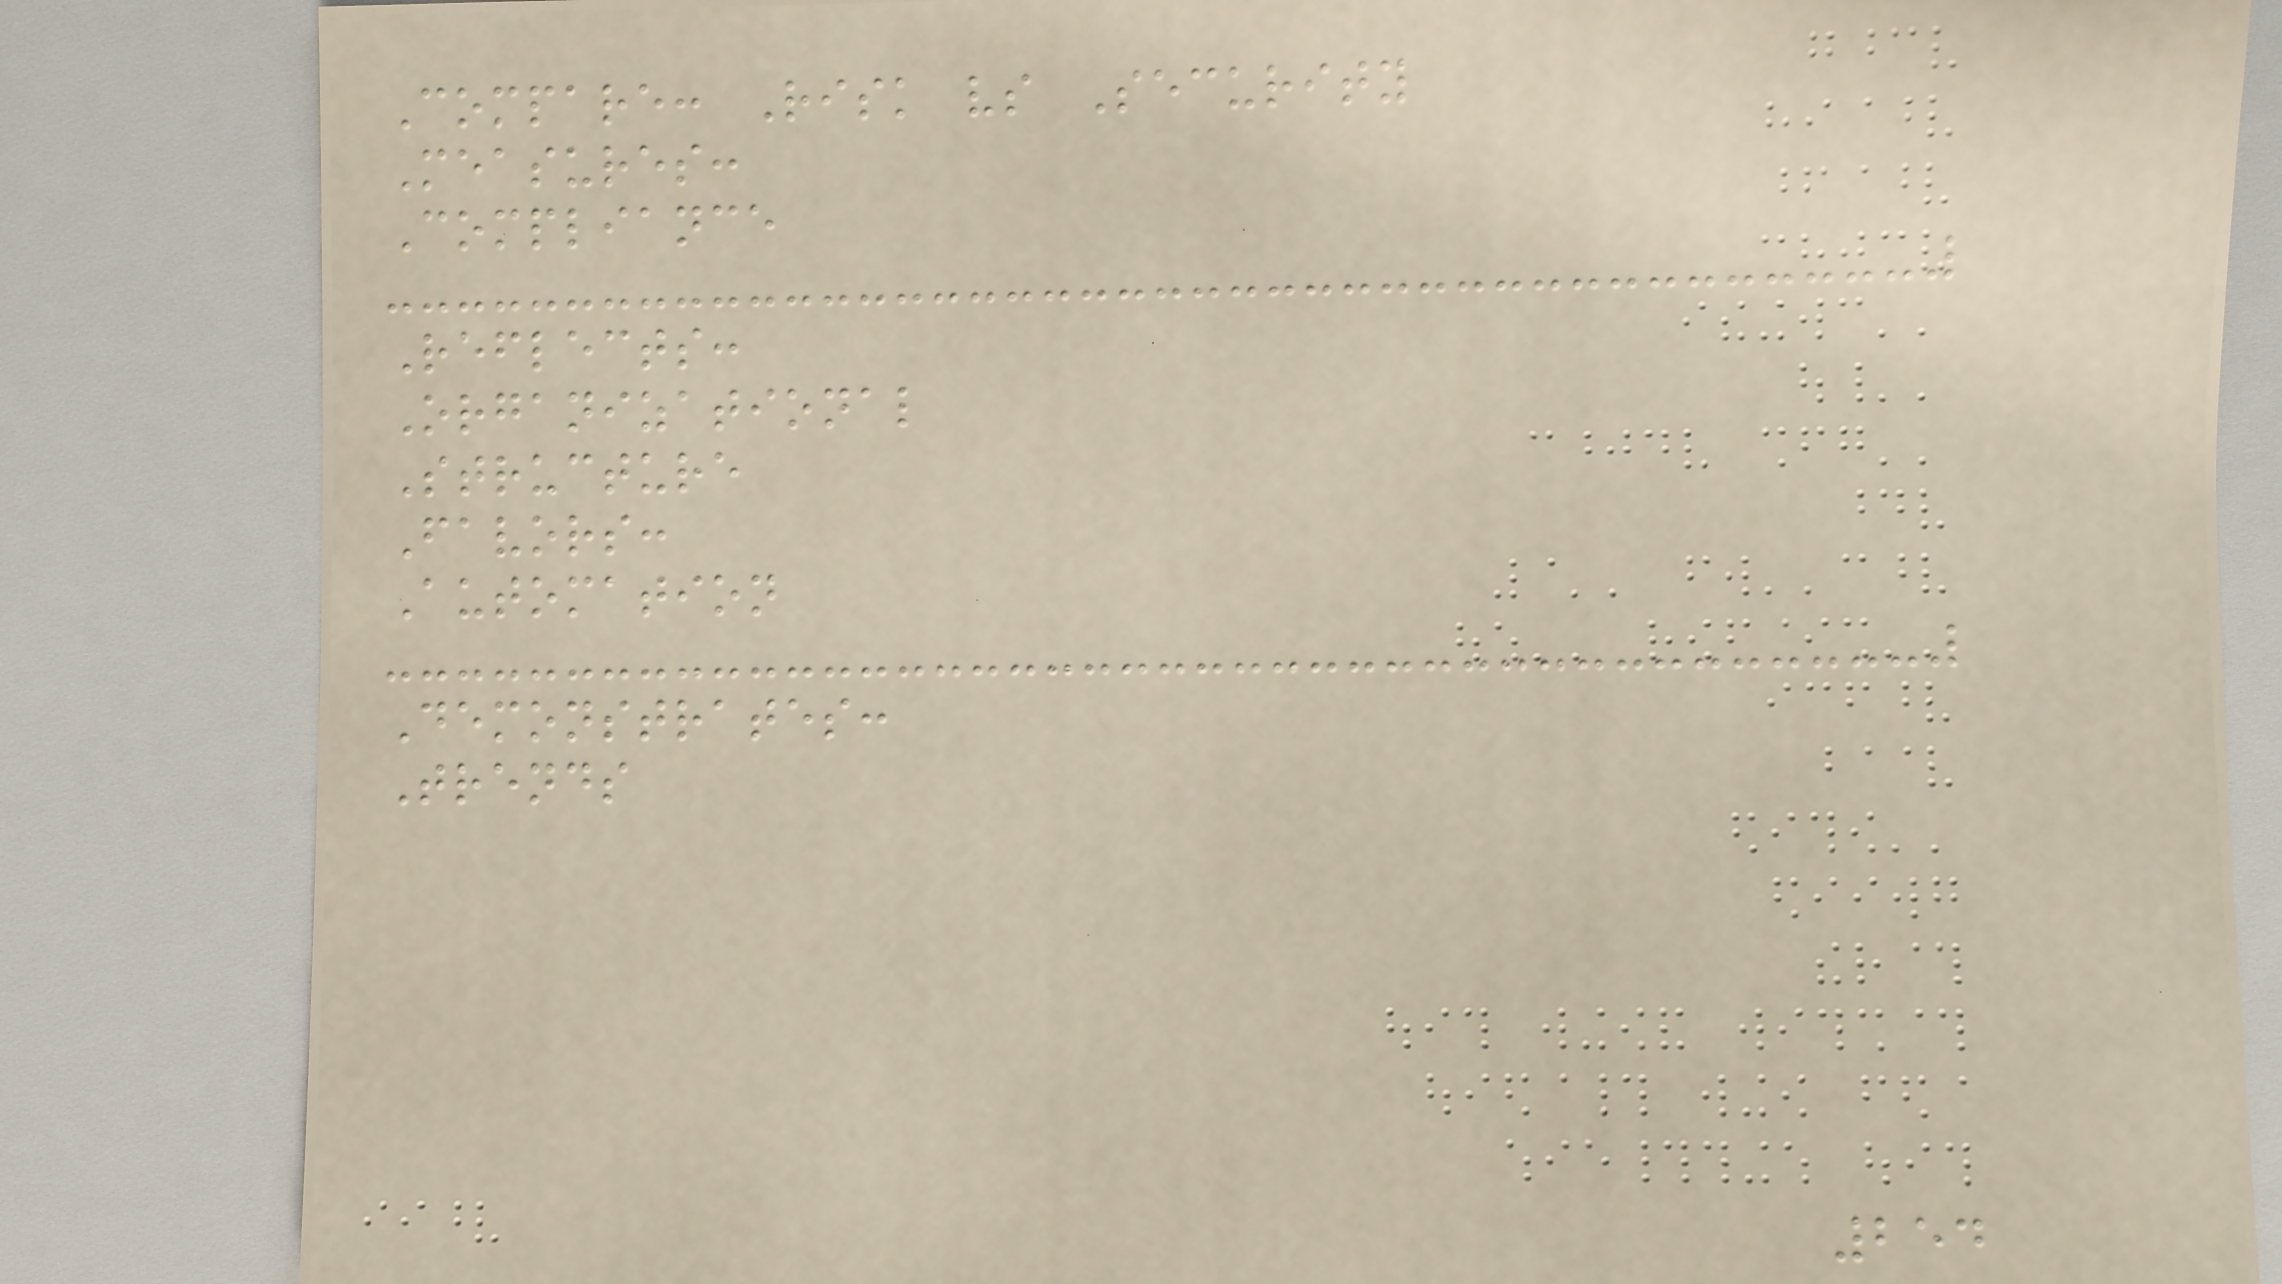Compare: Risk vs Security
Measures:
Compliance
Reflects:
Organizational
Structure
Favors:
Automation
Demonstrates:
Trends
254
